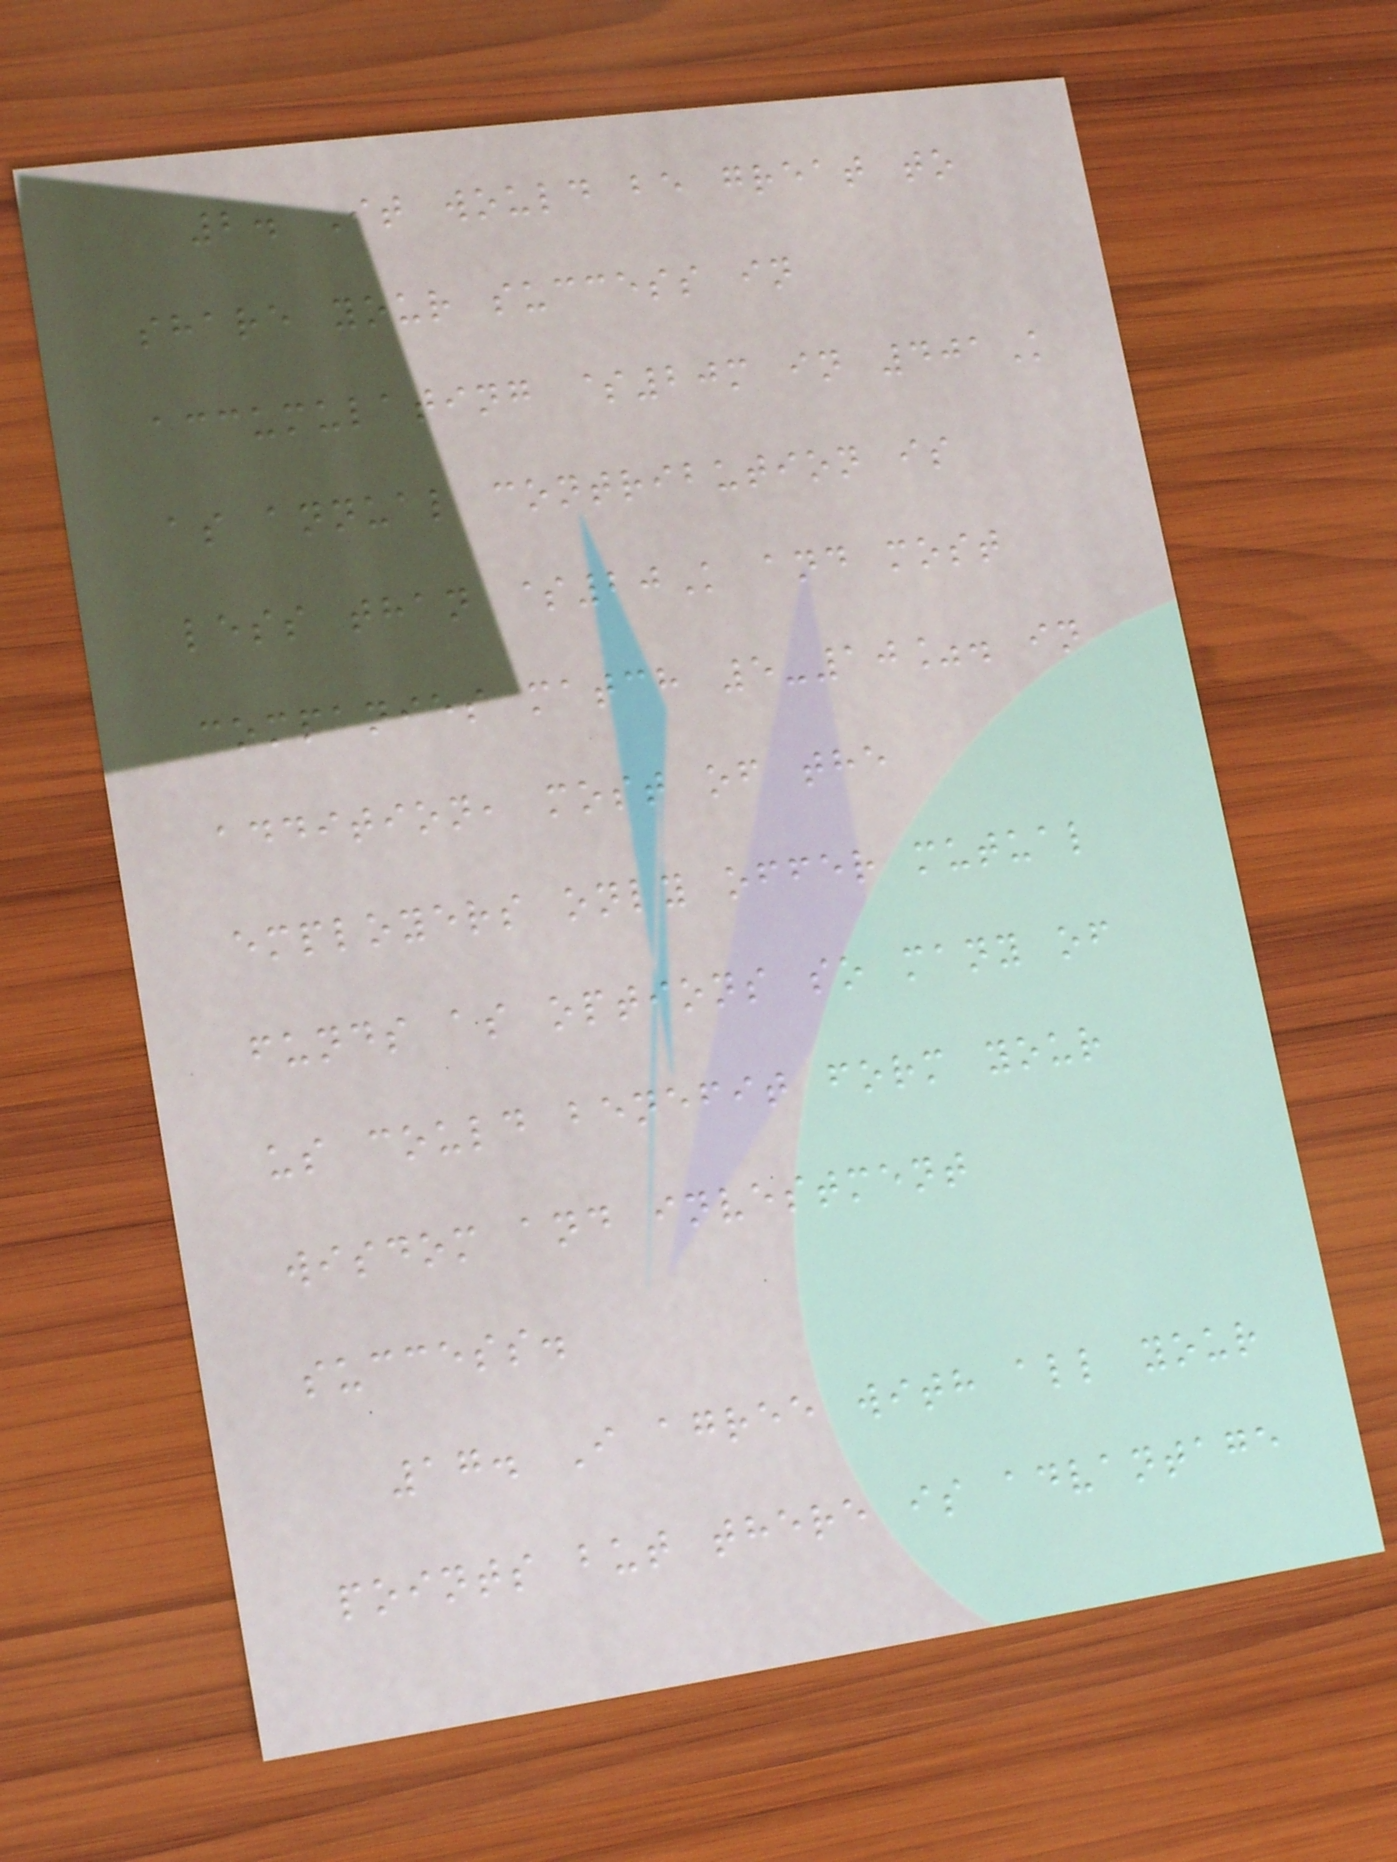2. It would be great to
share your success in
accumulating $20m in 401K
as annual contribution is
less than $20K and most
companies match 5-10%. in
addition, most of the
employers only offer mutual
funds as options so many of
us could benefit form your
wisdom and investment
success.
17. I agree with all your
points but there is advantage
